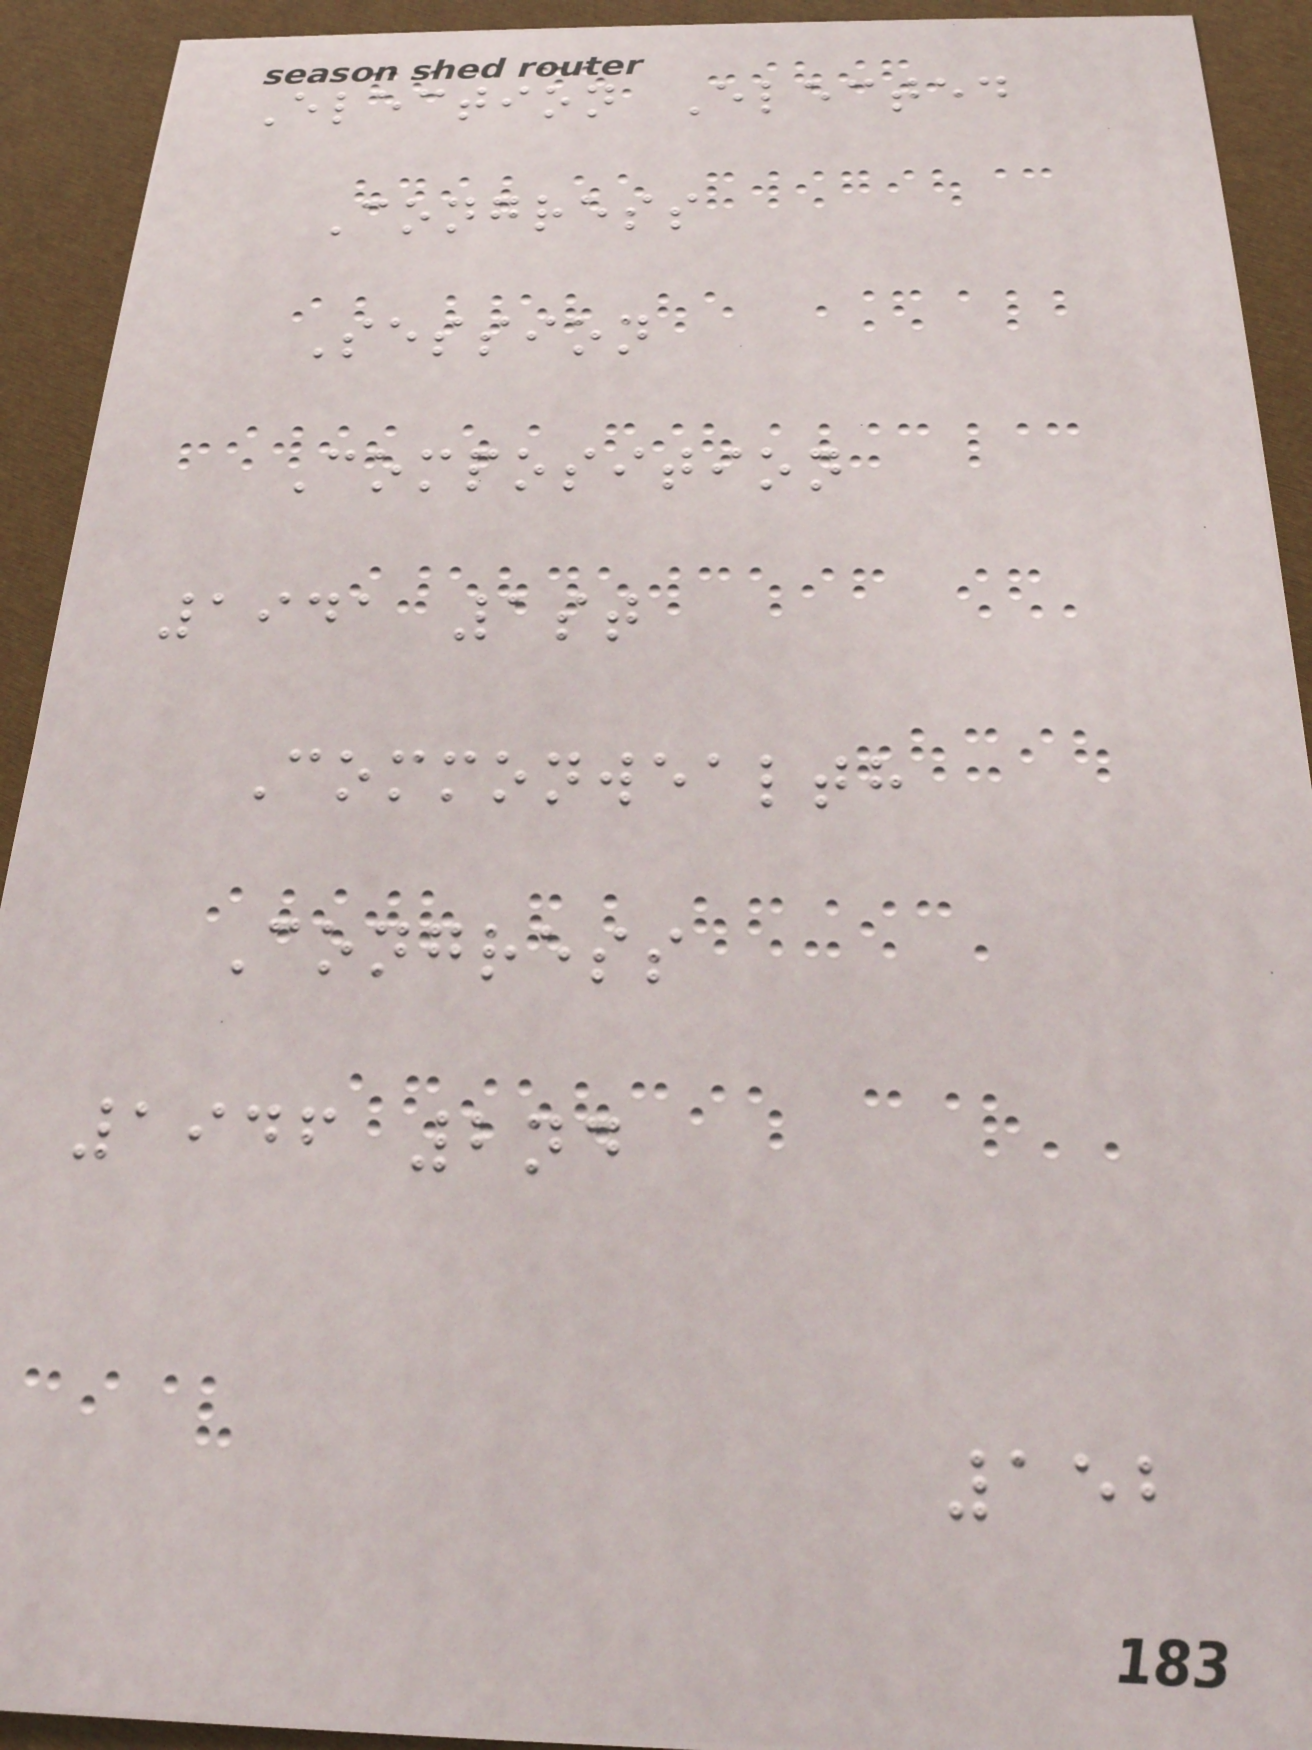Election Elected
Congress
Session
Composition
1941 1st
Commonwealth
Congress
1946 2nd
152
